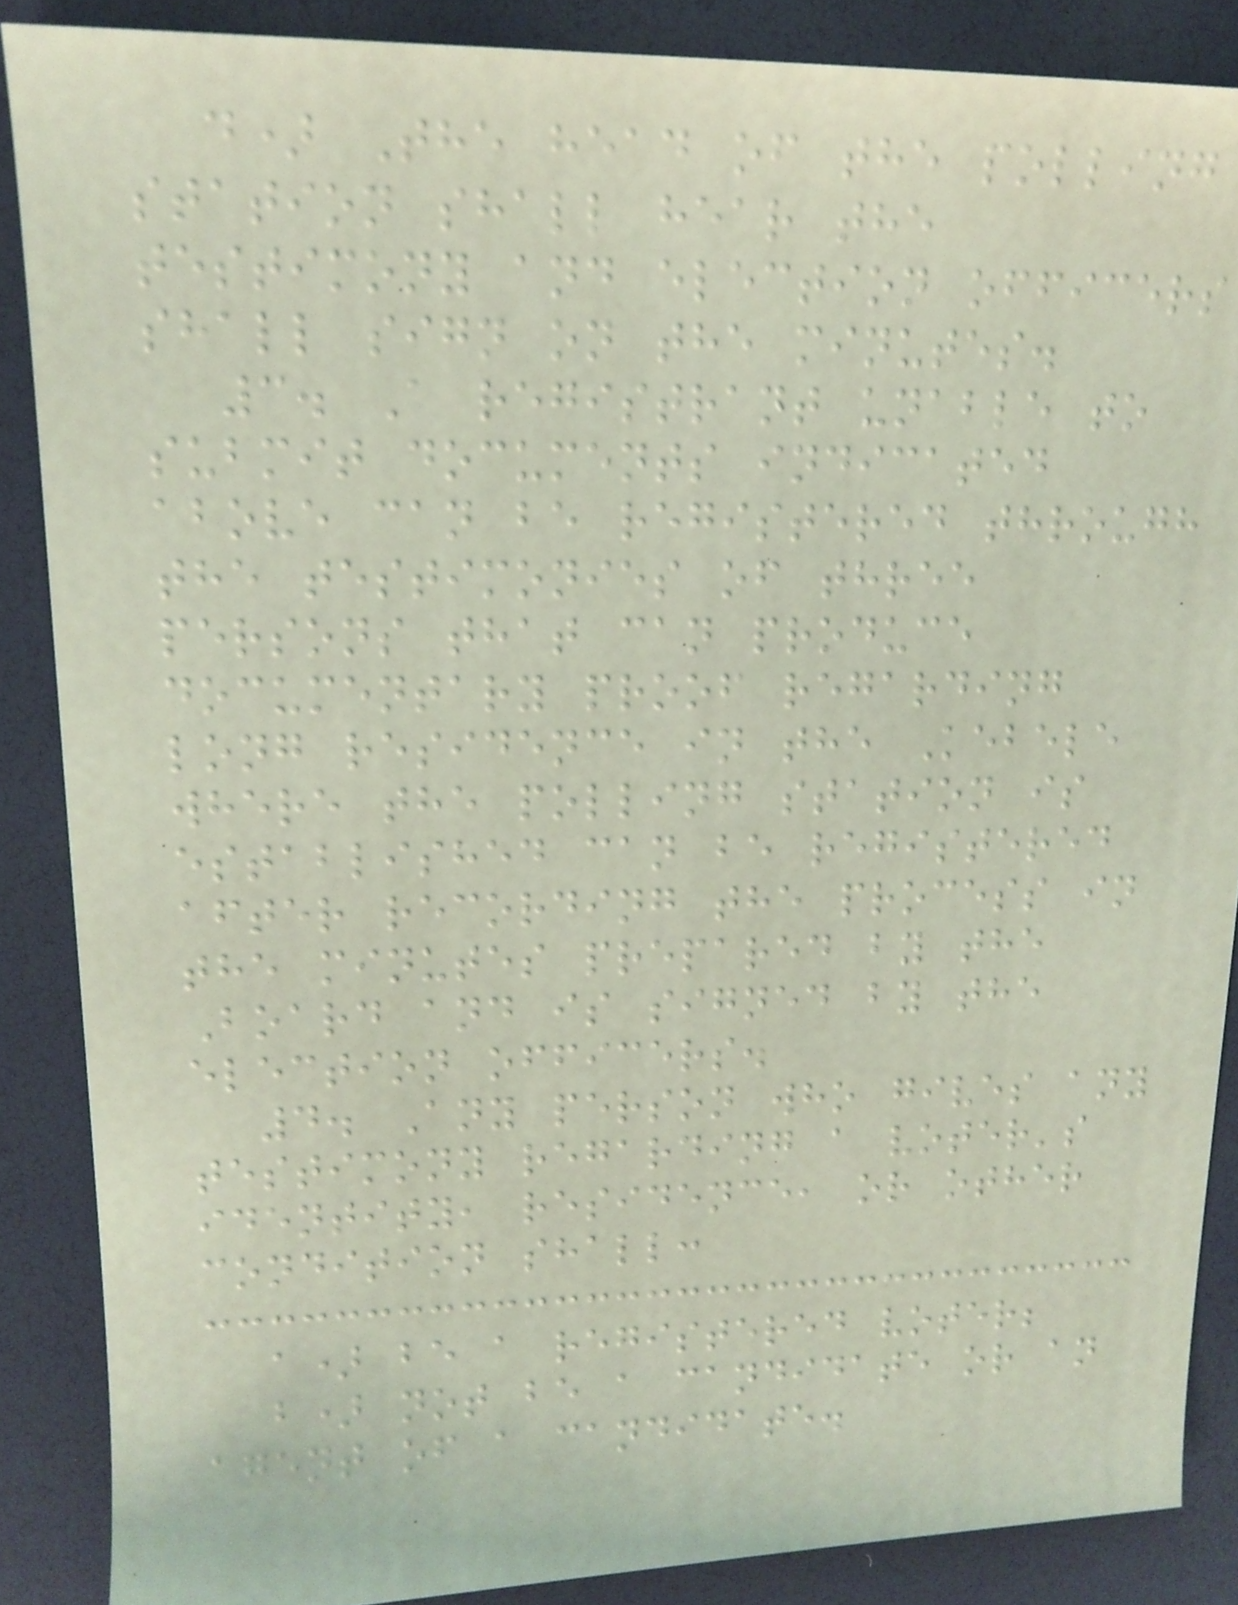d) The head of the polling
station shall hear the
testimony and election officers
shall sign on the minutes.
3. A registrant unable to
submit documents indicated
above can be registered through
the testimonies of three
persons that can produce
documentary proof regarding
long residence in the Kebele
where the polling station is
established can be registered
after recording the process in
the minutes prepared by the
Board and is signed by the
election officers.
4. Any person who gives any
testimony regarding a voter's
identity, residence, or other
condition shall:
a) be a registered voter;
b) not be a candidate or an
agent of a candidate.
